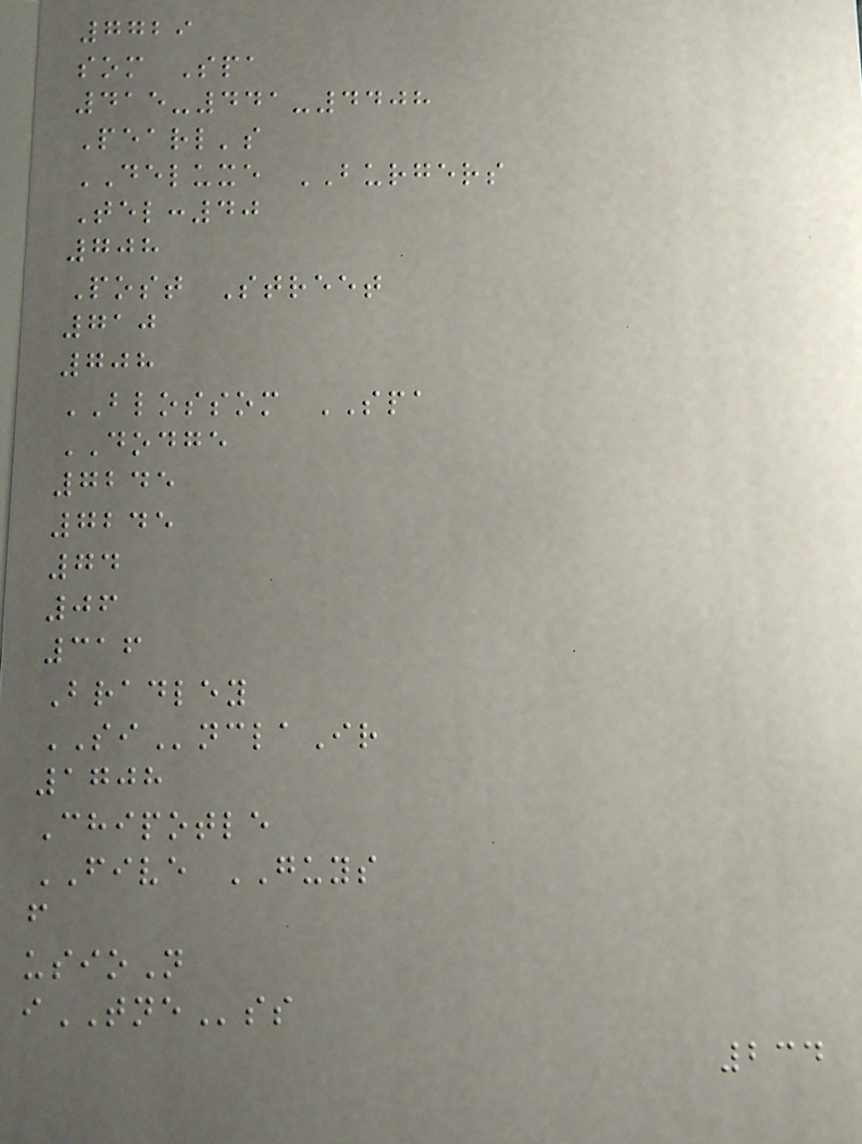7729
som Spa
415-441-4408
Pearl's
DELUXE BURGERS
Tel:40
708
Post Street
710
708
BLOSSOM SPA
DODGE
7245
7245
74
06
316
Bradley
SInclaIr
1708
Chipotle
FIVE GUYS
f
usioN
iTNEss
234
